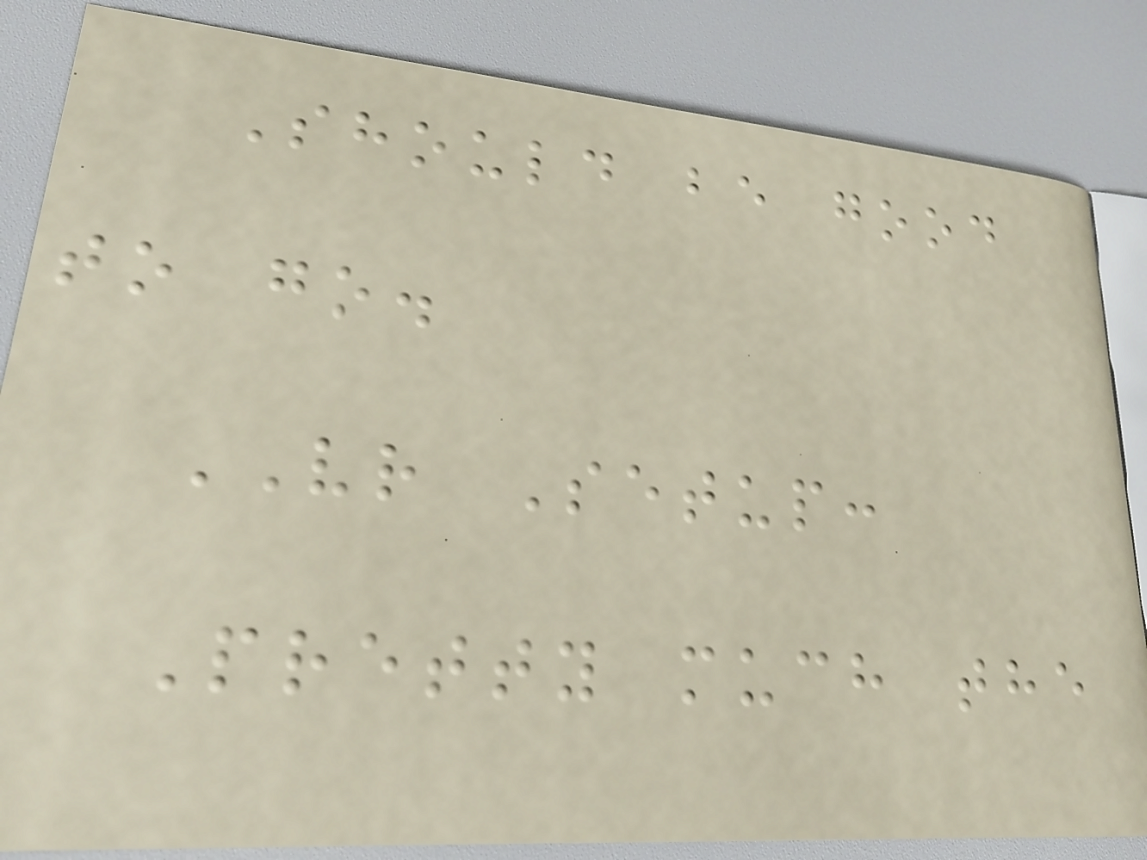Should be good
to go.
VR Setup:
Pretty much the
